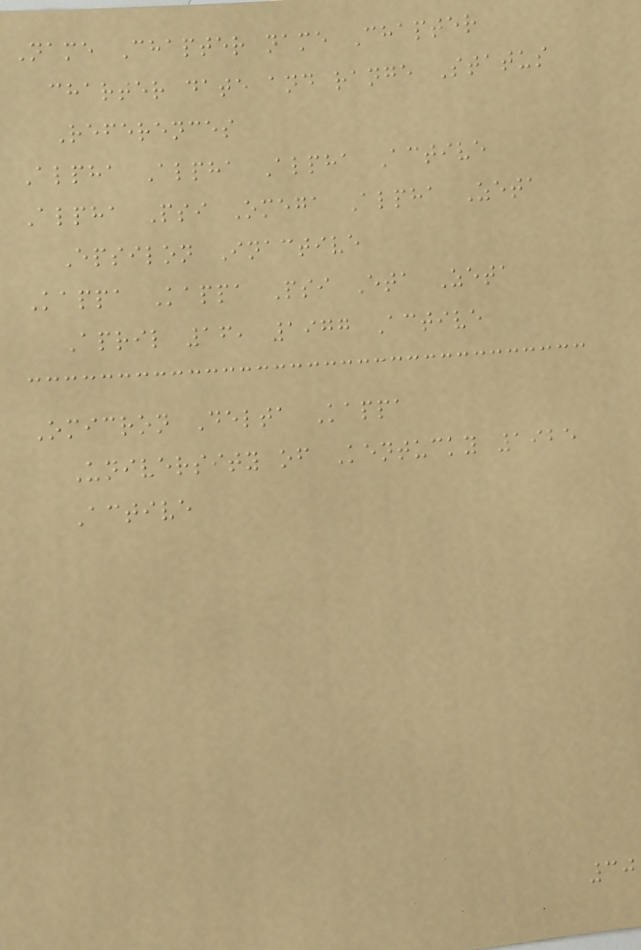Name Chapter name Chapter
charter date and range Status
References
Alpha Alpha Alpha Active
Alpha Psi Omega Alpha Zeta
Epsilon Inactive
Kappa Kappa Psi Eta Zeta
April 16, 1977 Active
Omicron Delta Kappa
University of Kentucky 1925
Active
30
